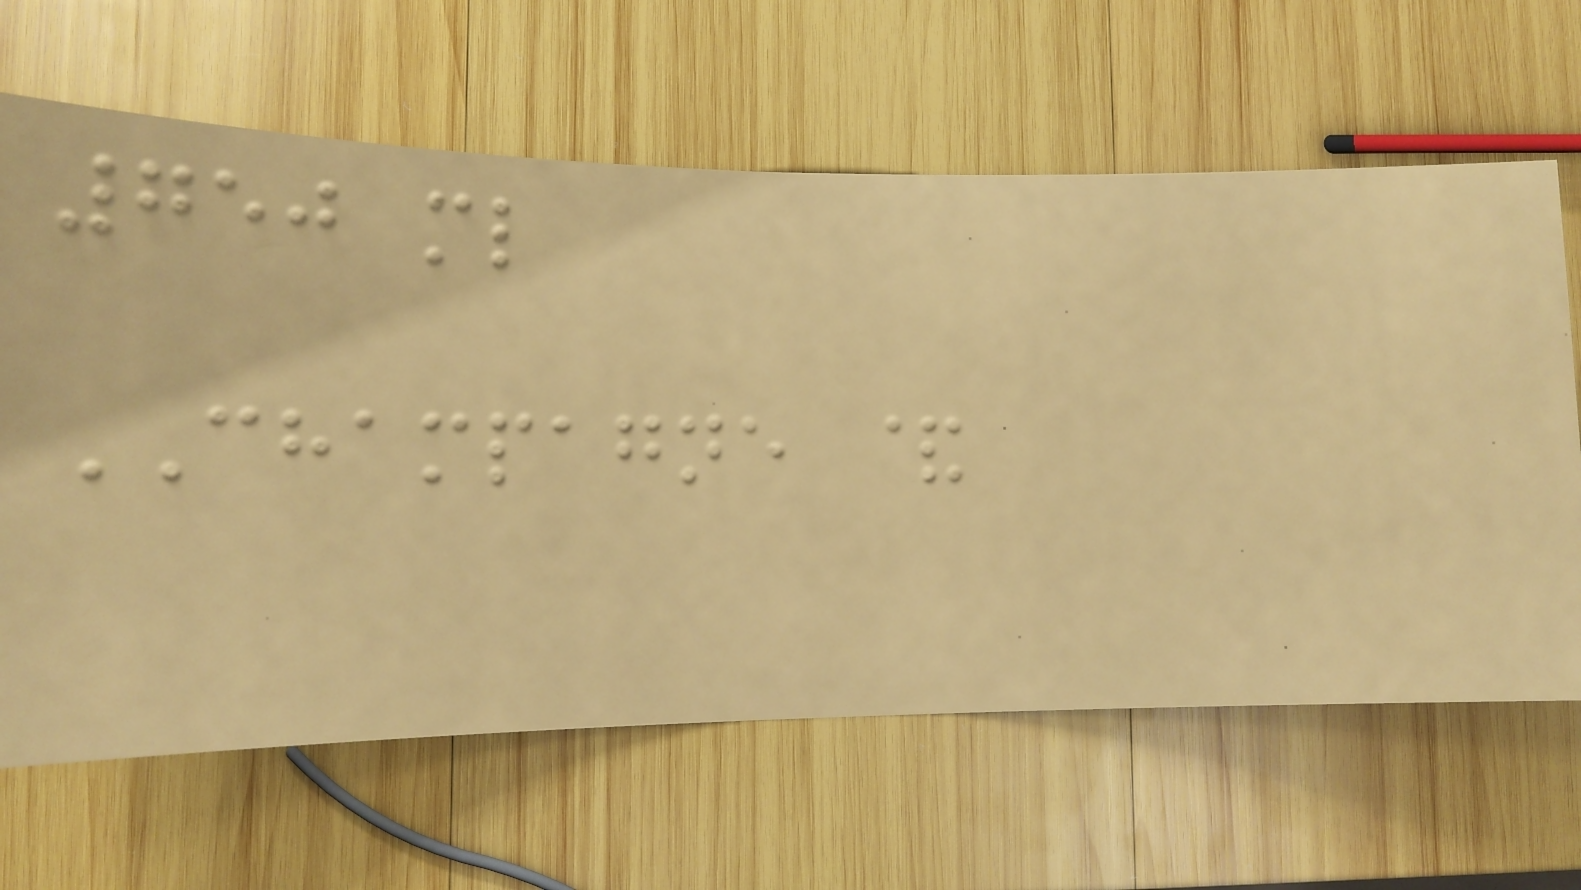750 ml
CHAMPAGNE &
